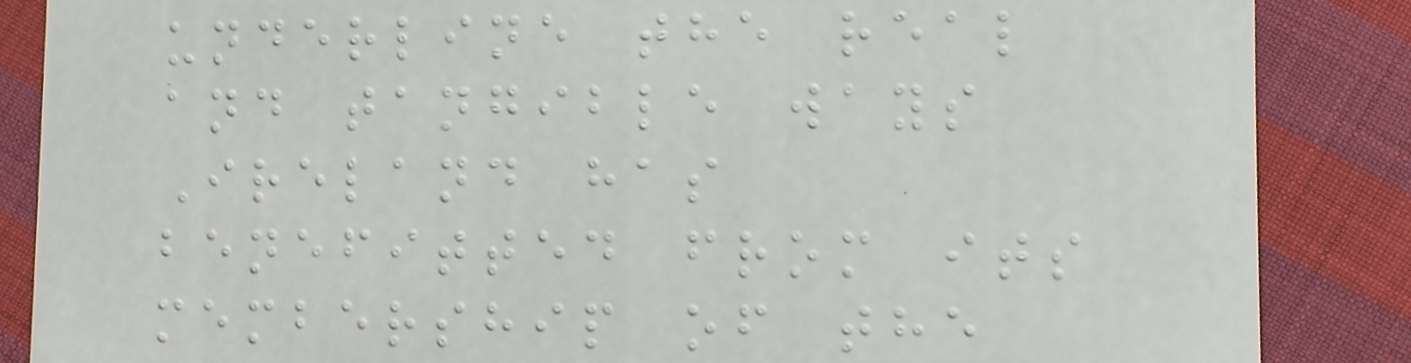underline the real
and tangible ways
Ireland has
benefitted from its
membership of the
